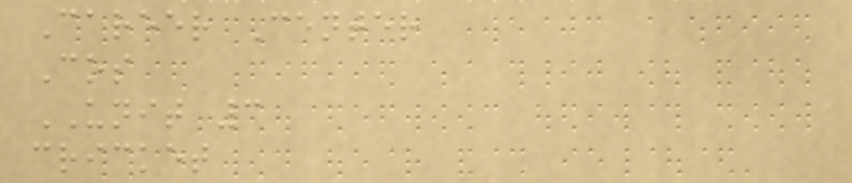Career Center
Cos
UNIT 3
cricket
